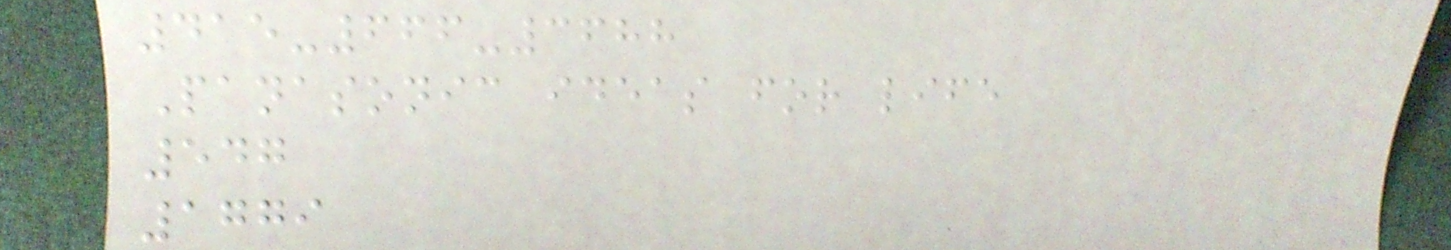415-666-3688
Panasonic ideas for life
547
1779
